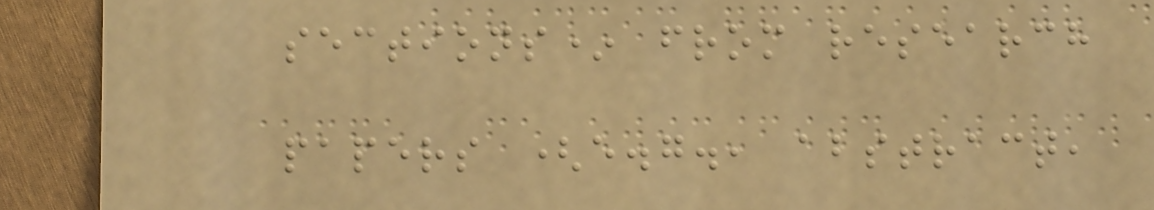sections* from research
papers (e.g., abstract,
